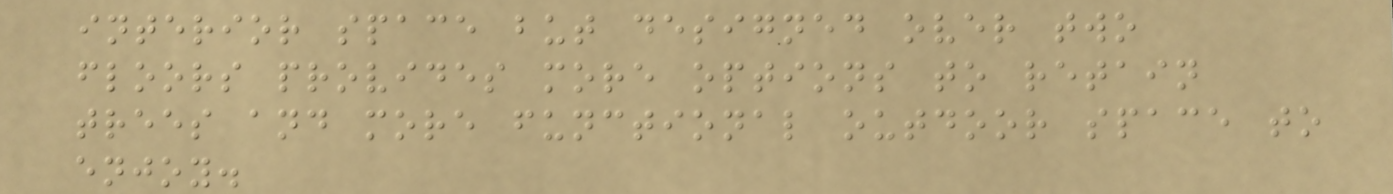interior space but designed over two
floors provides more options to retain
trees and more functional outdoor space to
enjoy.
